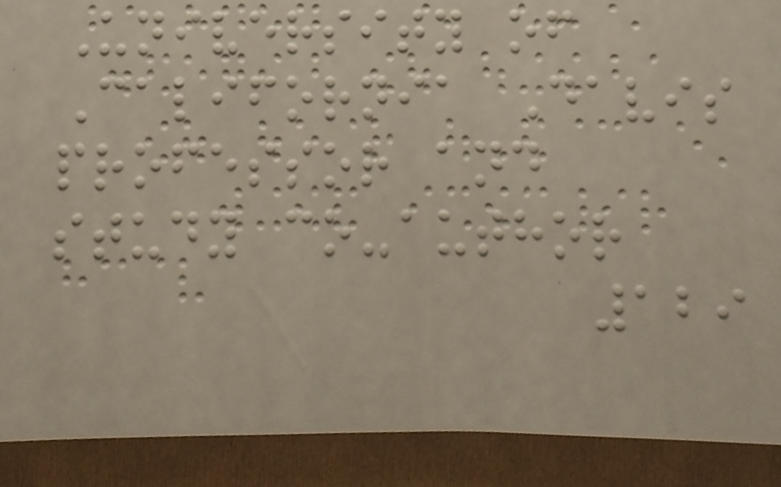University of
California Davis
professor and
study co-author
129
